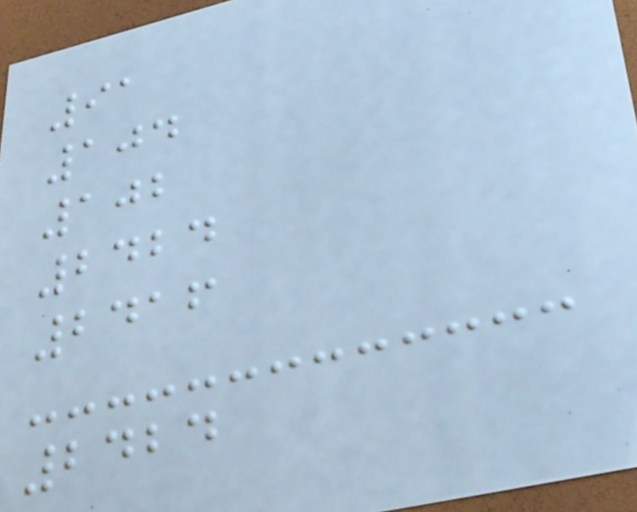91
104
102
2424
2416
2424
